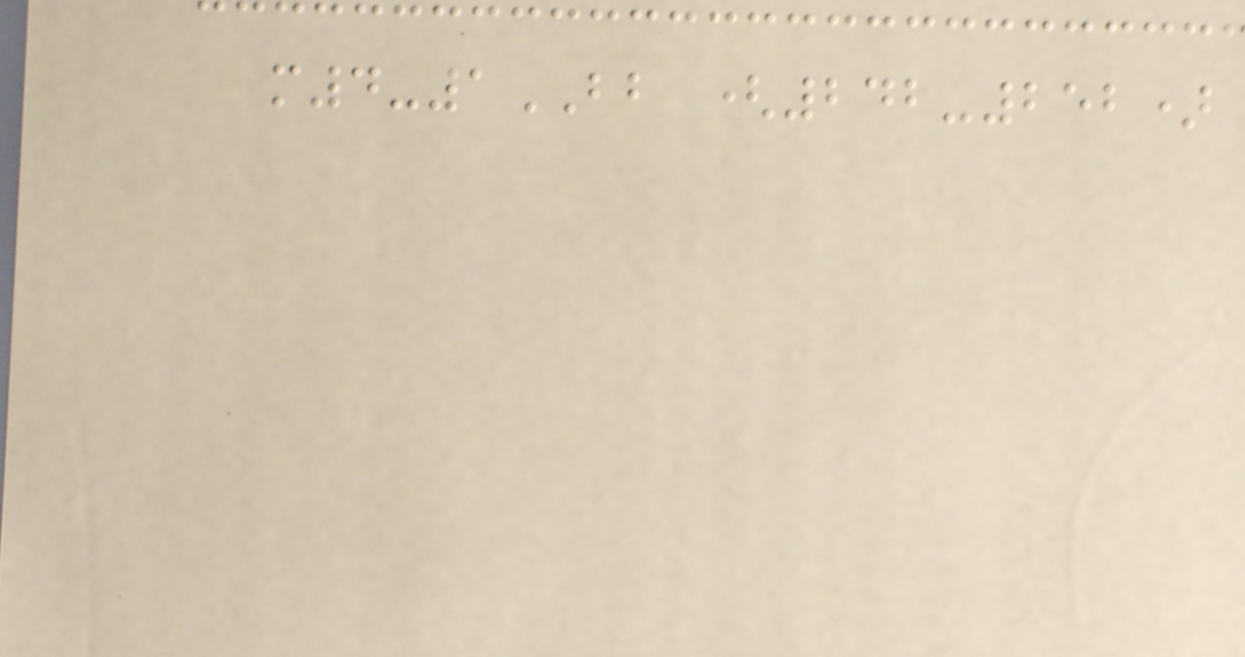m4-1BB (242-252)
